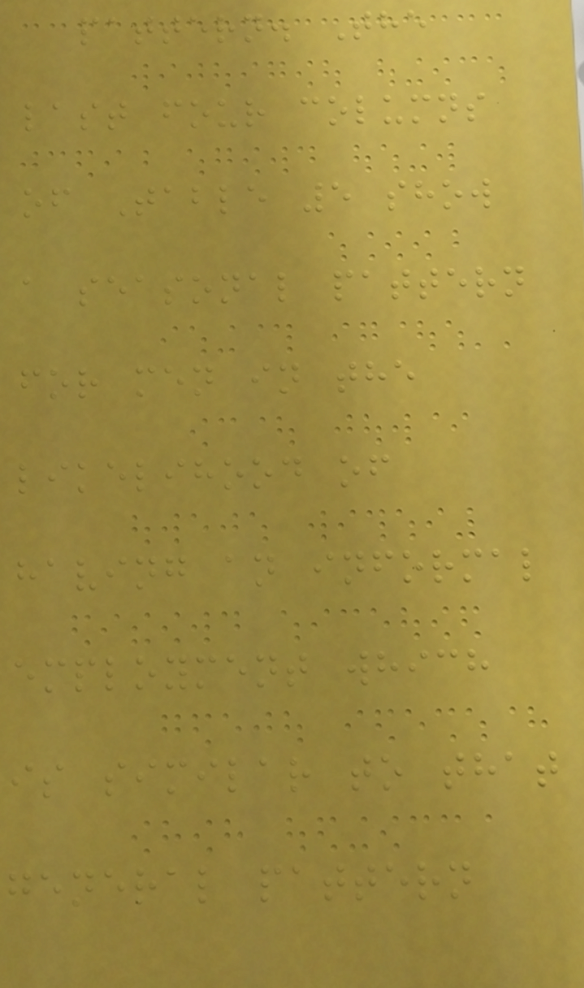pattern. The
last four columns
of Table 5 show
a seasonal pattern
for men in the
likelihood of
having an informal
employment which
is similar to that
general pattern
